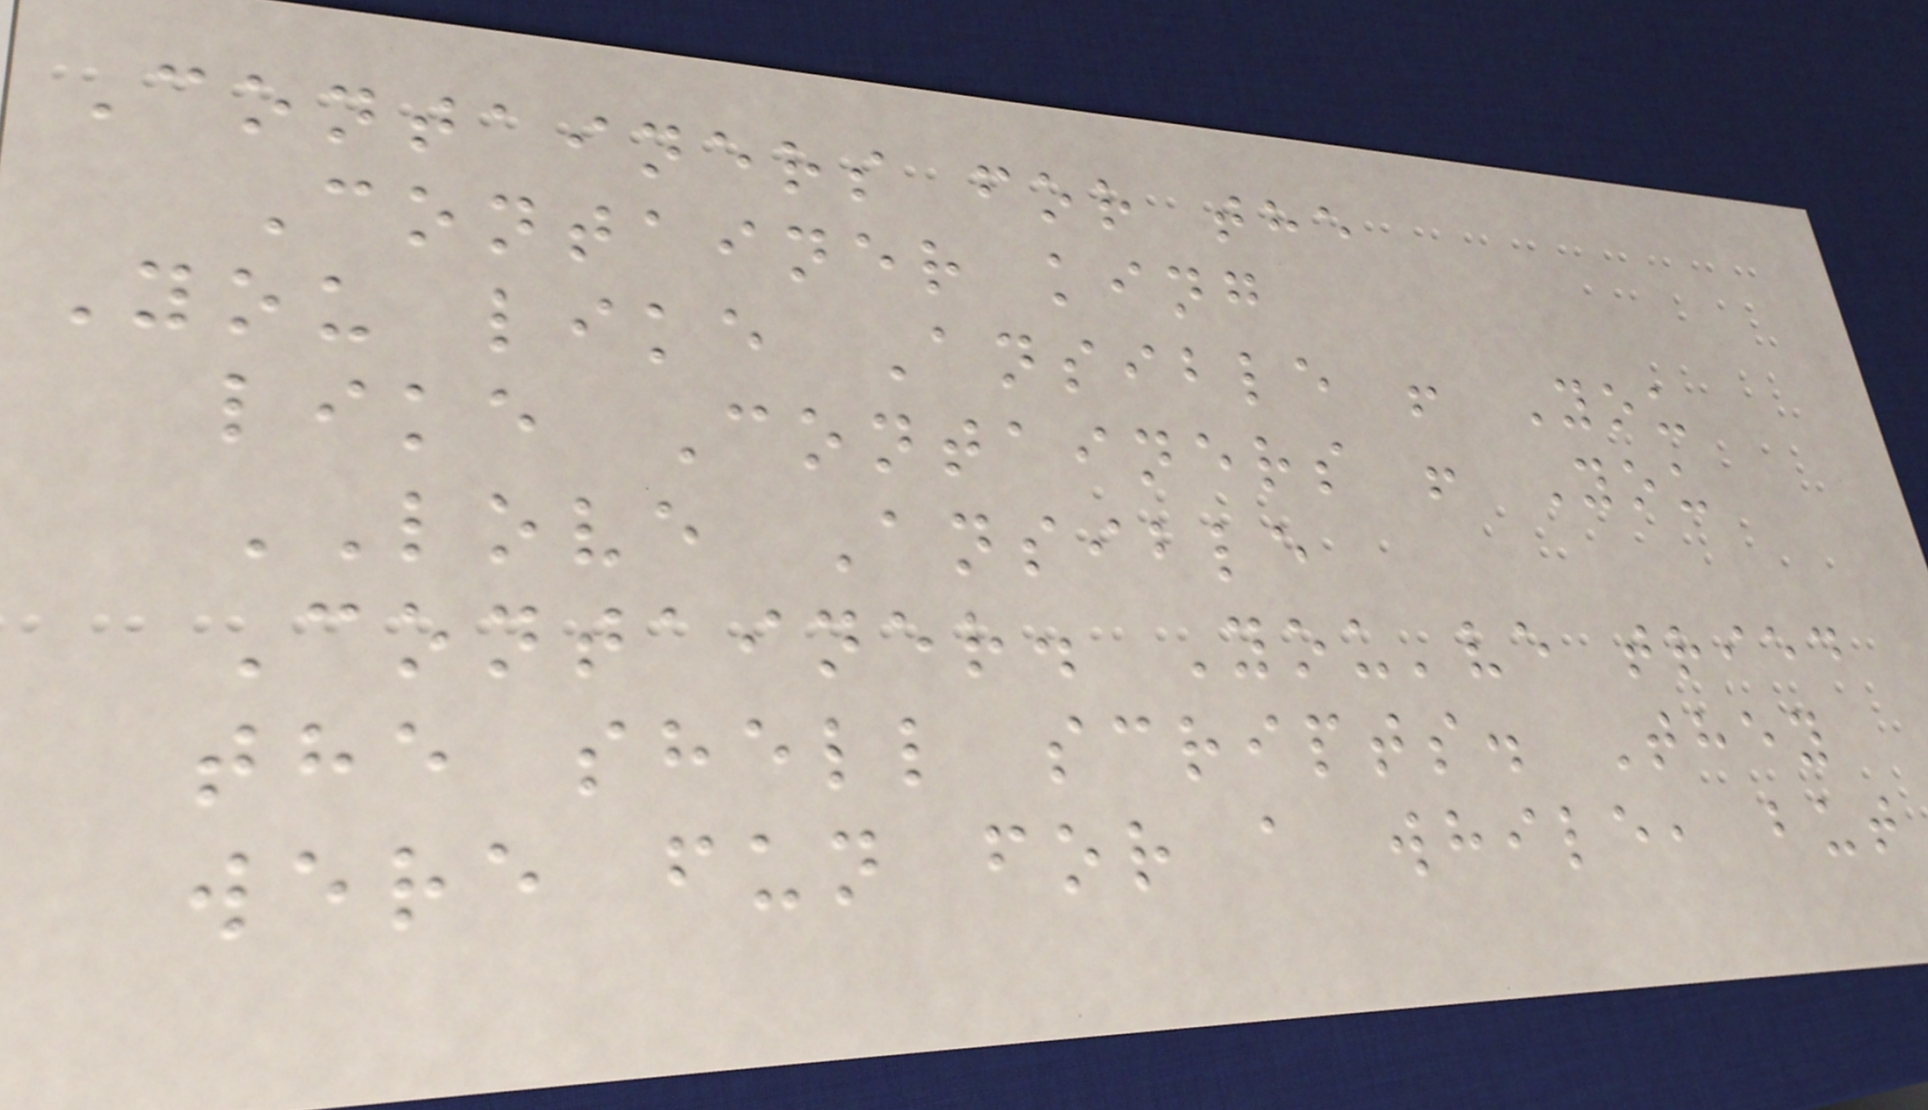Containers for the
Container king
You like Ansible ! You
like Containers ! You
LOVE Ansible
Container. You've tried
the shell scripts. They
were fun for a while, but
